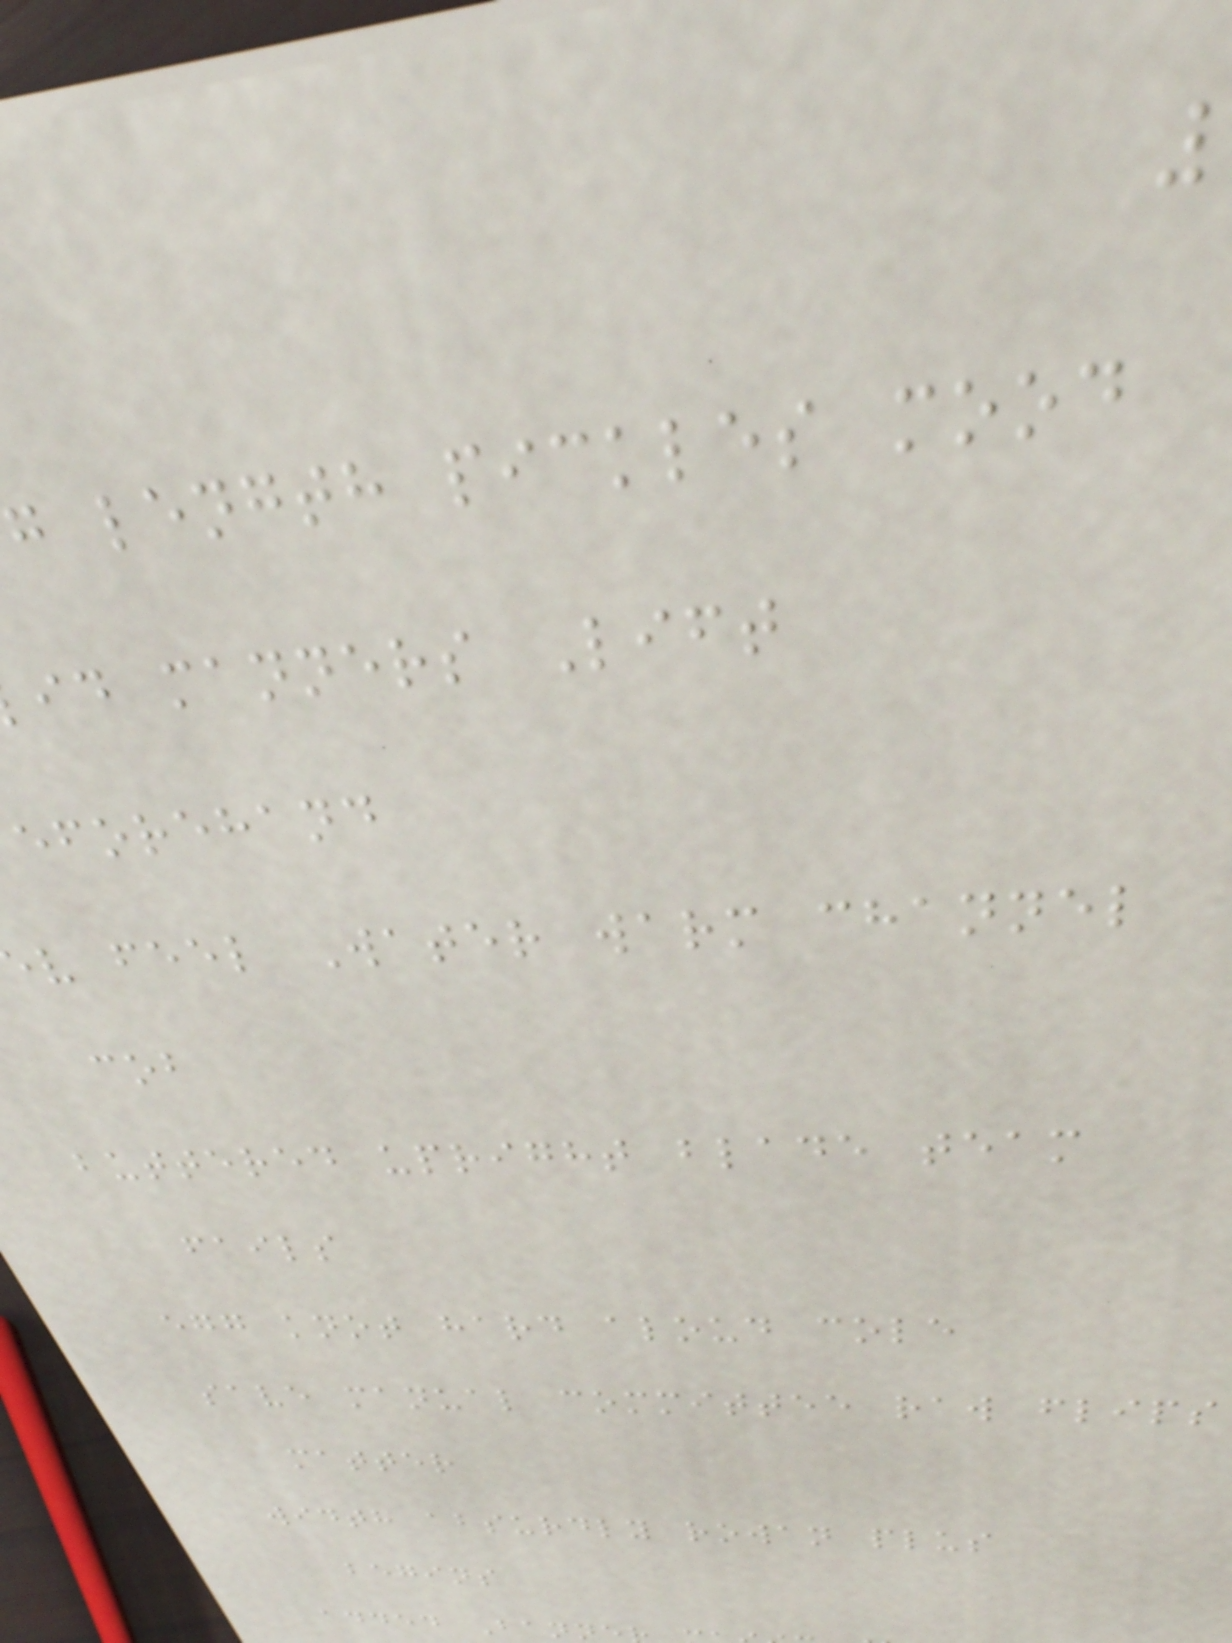g length pickles mood
id manners Lift
eforehand
v feel Water warm channel
cob
buttered upright blade team
fails
egg knot hard aloud cole
save manual committee raw flips
matter
width absurdly rowan plus
begins
added Bann
